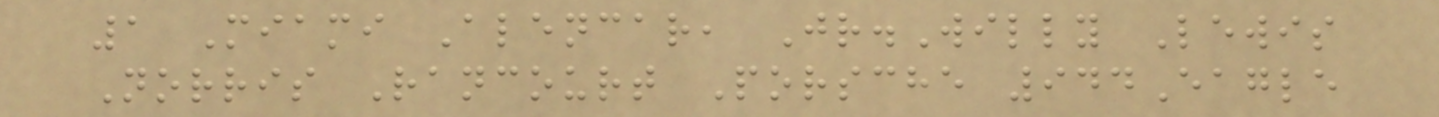1 Miami Alencar, Jr.Willy Lewis
Norris Rancourt Porsche 944Eagle
